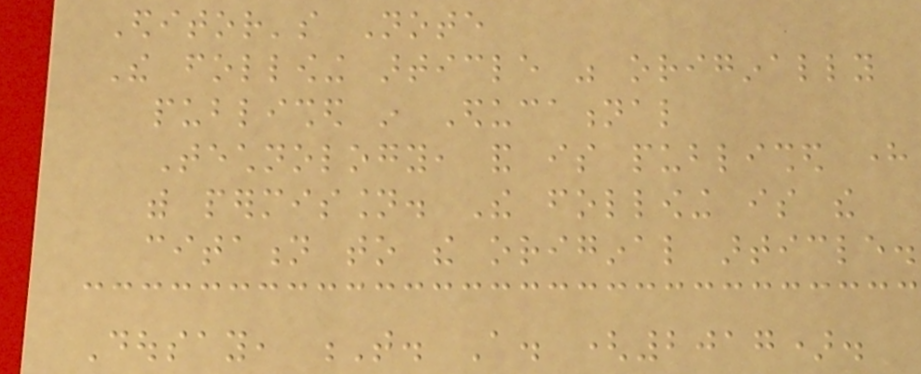Editor's Note
The following article was originally
published in Educational
Technology, and is published here
with permission. The following is the
citation to the original article.
Dousay, T. A. (2017).
